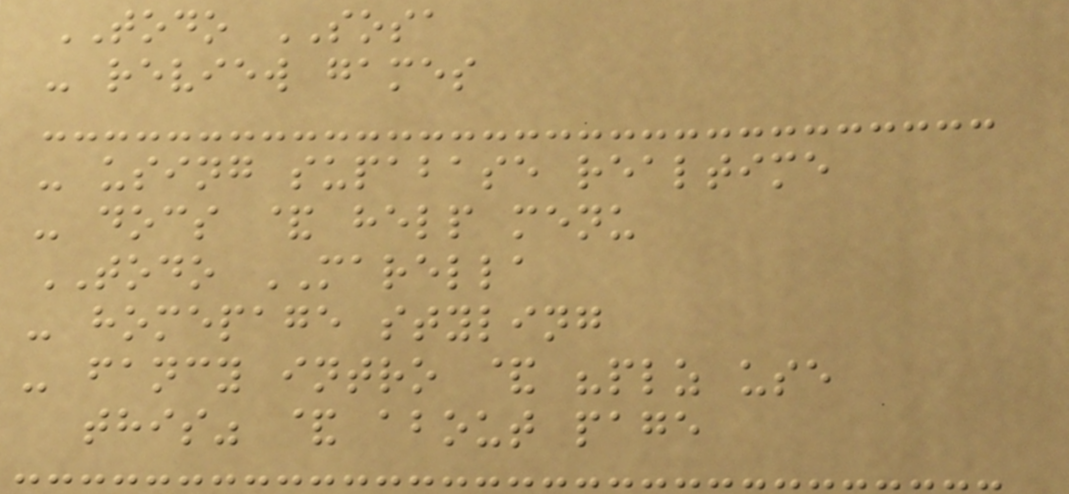TODO SOSA
- review games
- using supabase realtime
- docs & help menu
TODO MARELLA
- homepage styling
- fancy intro & "plz use
this" & about page
